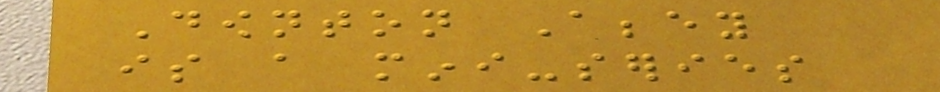Downton Abbey
is a mini-series
